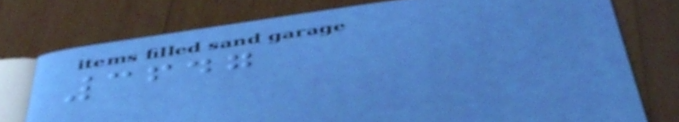3647
